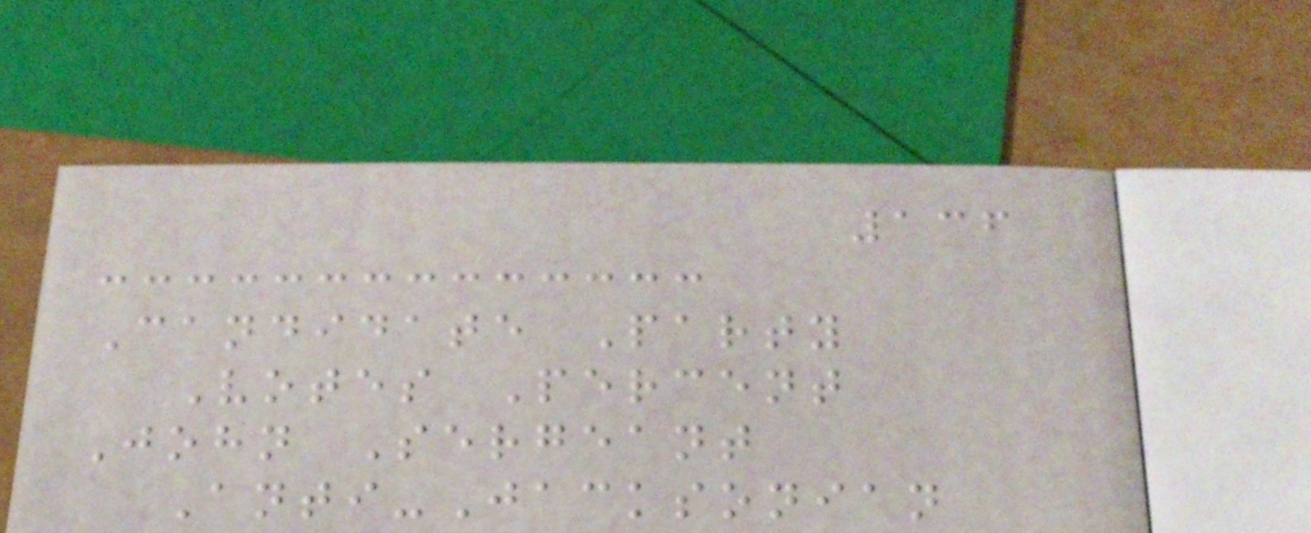136
Candidate Party
Votes Percent
John Sergeant
Anti-Jacksonian
